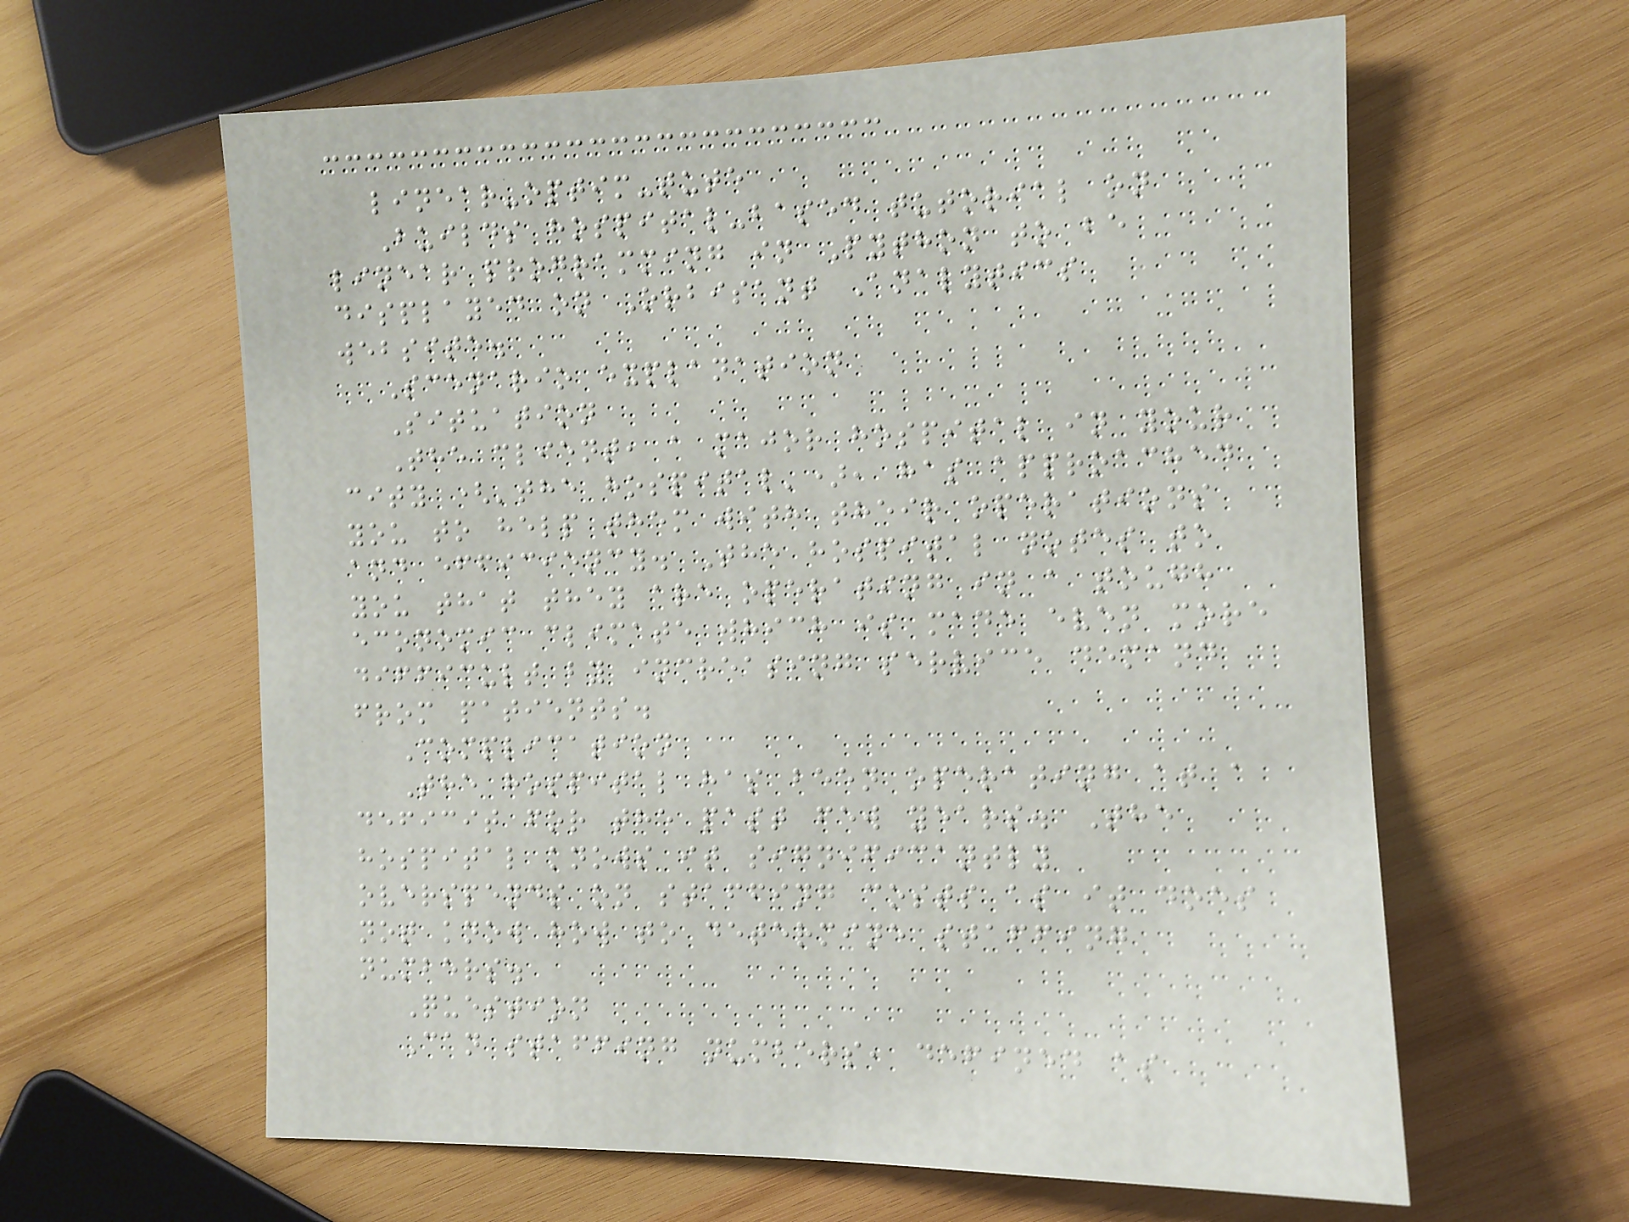linear-optim-tute
Builds hospital-based tutorial on
linear programming in Python to be
displayed on Orbisant Analytics
website.
Scenario explanation
Situation
The client, a major hospital in your
city ('the hospital'), has approached
you to help them with their operations
and efficiency. The hospital notes to
you that they are operating in a tough
economic climate which is made even more
difficult by increasing service demand
from patients.
Complication
The hospital has been operating at a
deficit for the past few years. The
hospital knows it significantly
overspends on staffing costs as it does
not know how to determine staffing
numbers.
Question
Can staffing numbers, defined as
